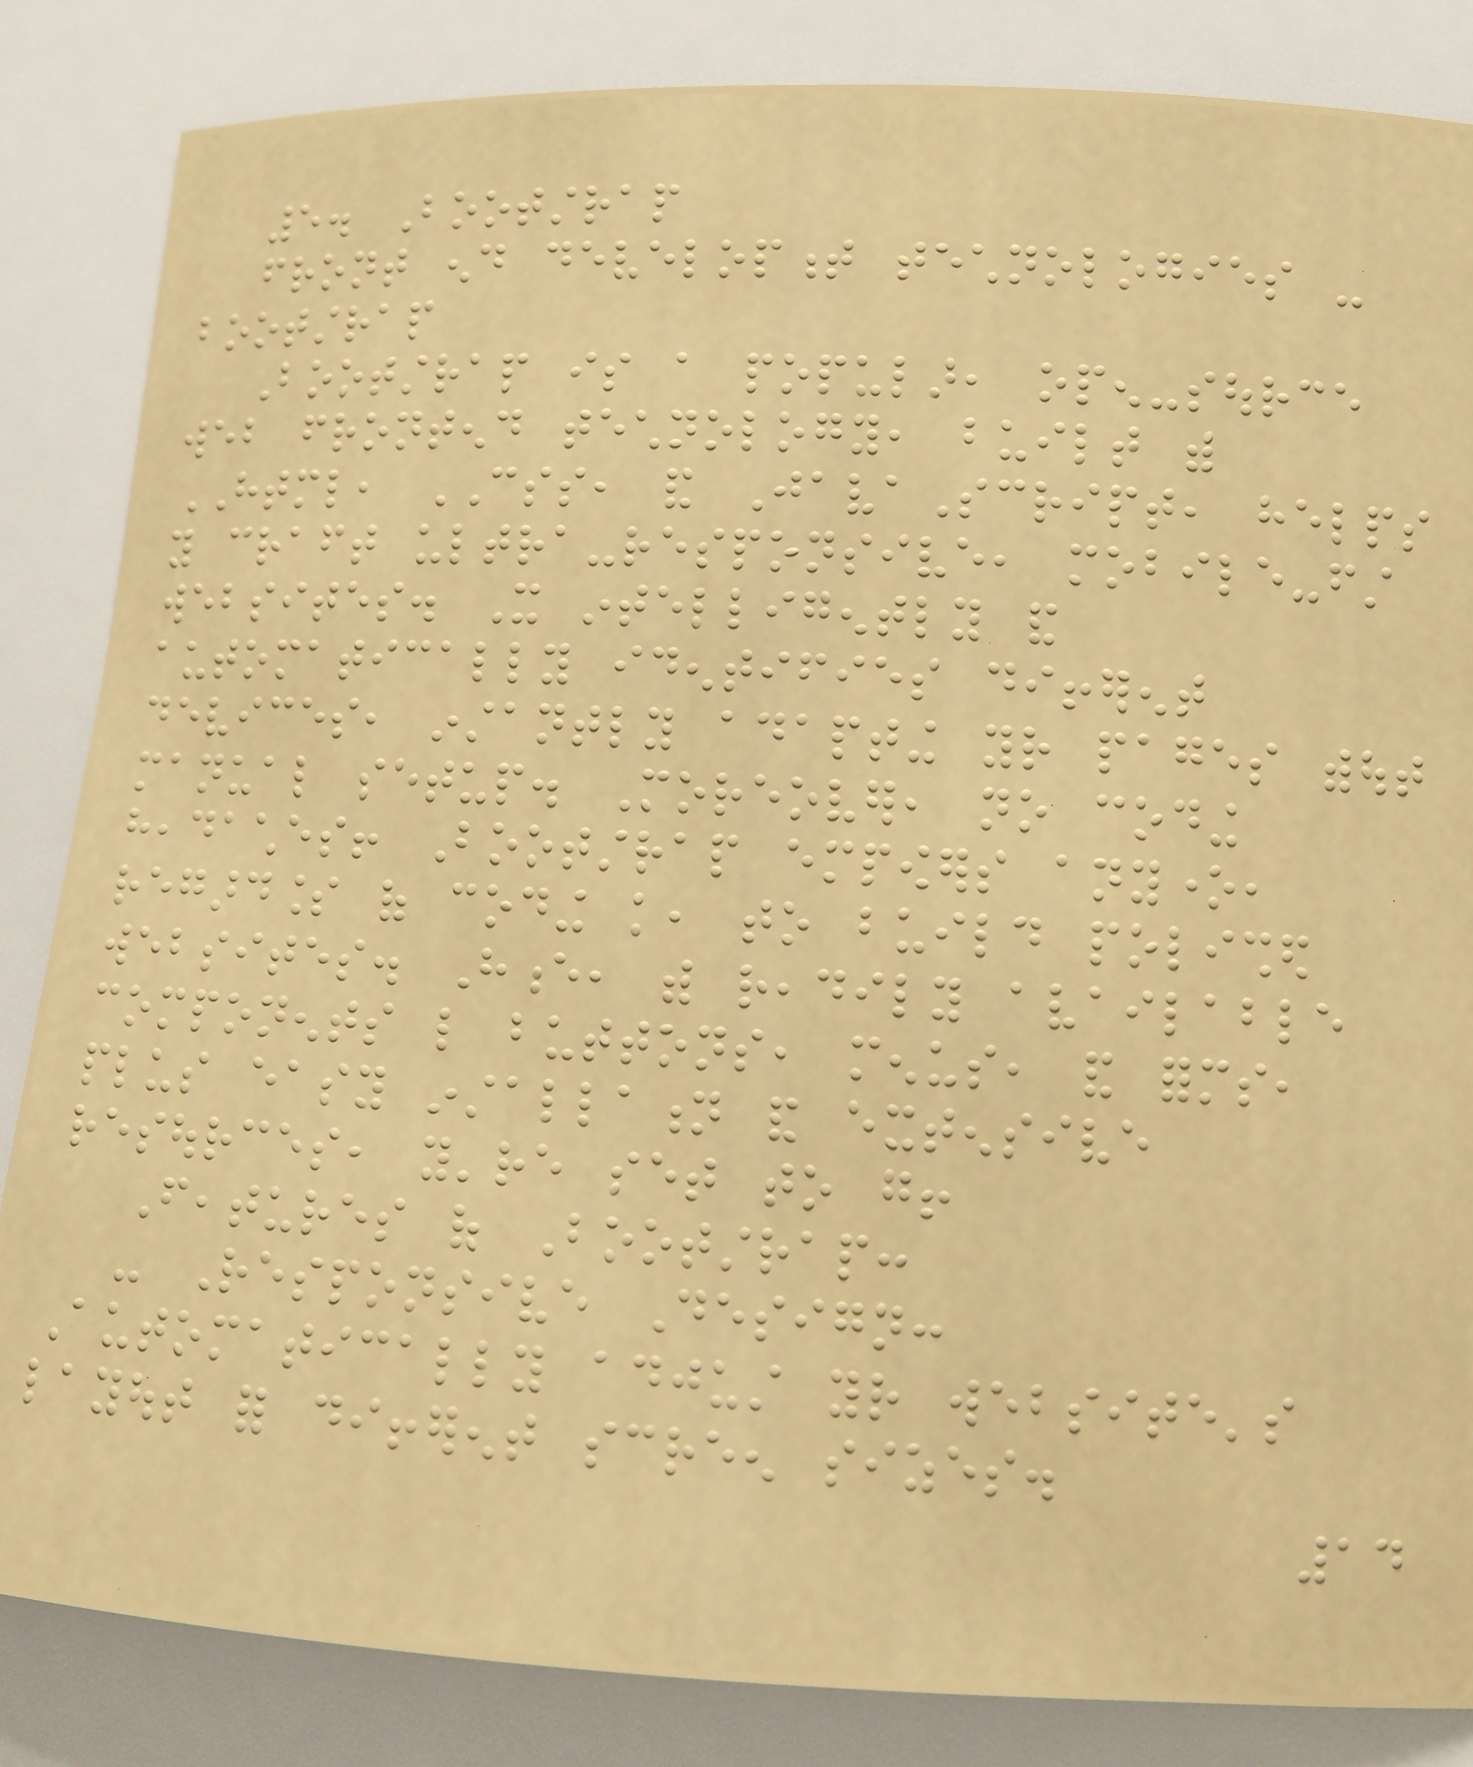5. Bootstrap
front end development technologies -
bootstrap
Bootstrap is a popular, open-source
web frontend technology, built with
HTML, CSS, and JavaScript, helps
you craft ultra-responsive, mobile-first
websites. It intelligently and
automatically identifies different
devices, instantly adapting your pages without
manual setup. Moreover, no coding
headaches! Bootstrap empowers anyone,
regardless of coding knowledge, to build polished
websites. Hence, with readily available
components like buttons, menus, and forms,
plus easy installation and extensive
resources, you're set to go!
Features of Bootstrap:
- Responsive Design:
Automatically adjust your website's
layout for different screen sizes.
14
